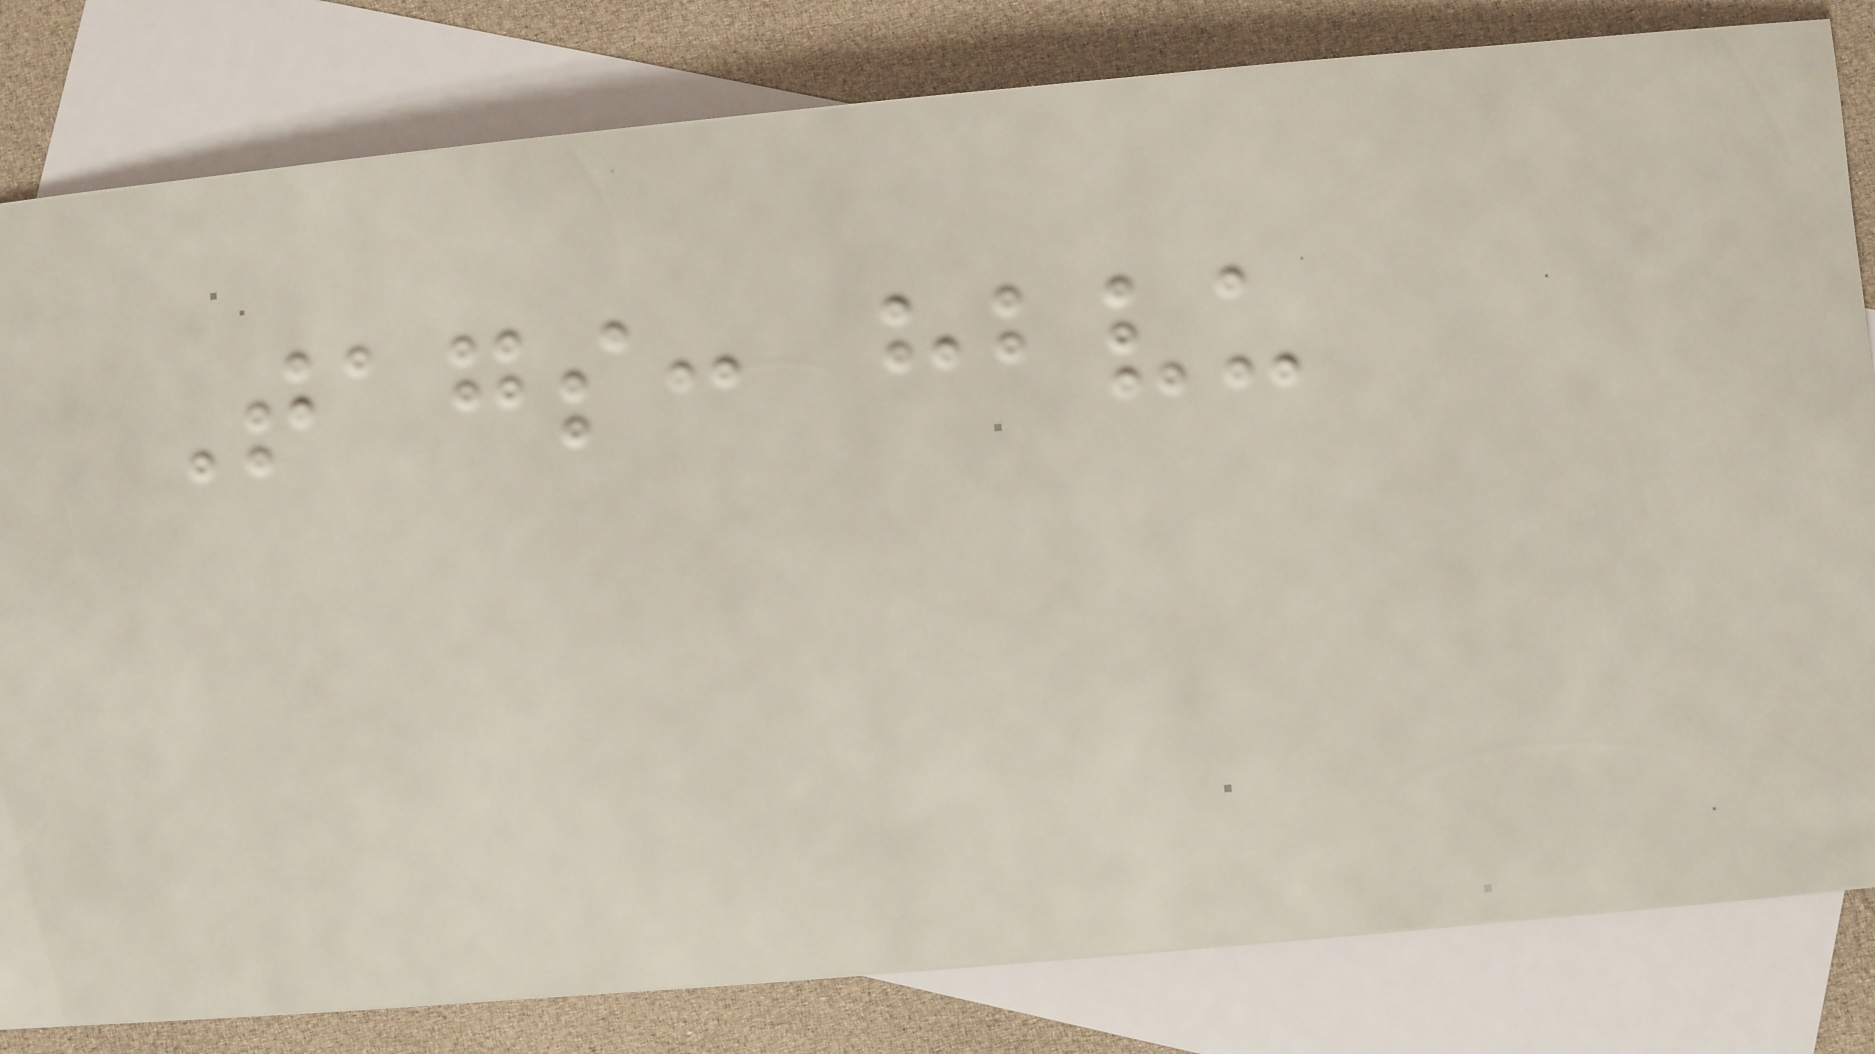Tags: hbvu
